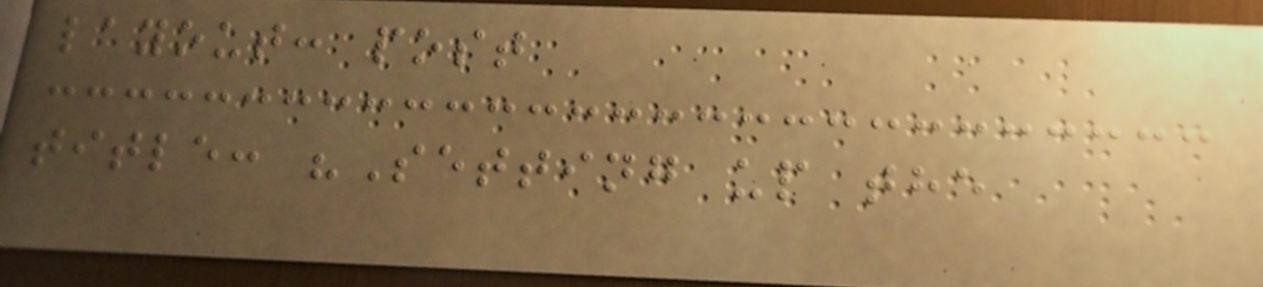layout: post
title: "Setting up the
